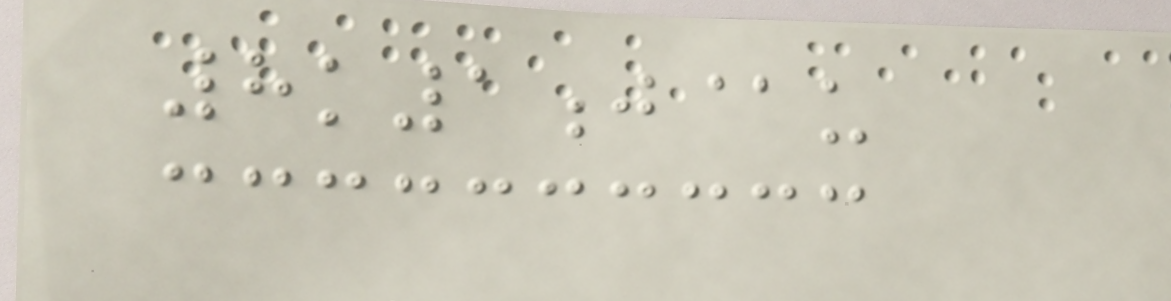8k1j@u
